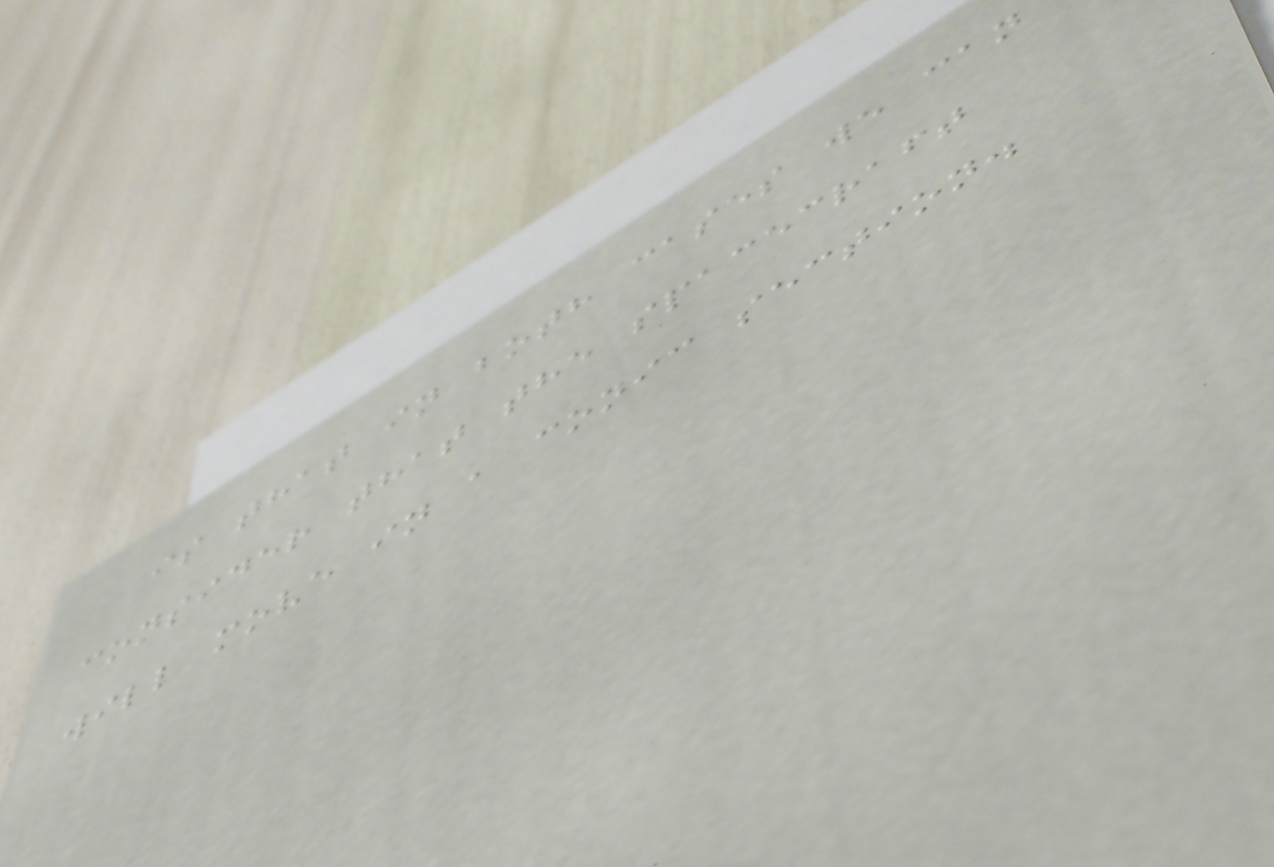is that in both cases we can
consider that the spacecraft
will move in a conic section.
